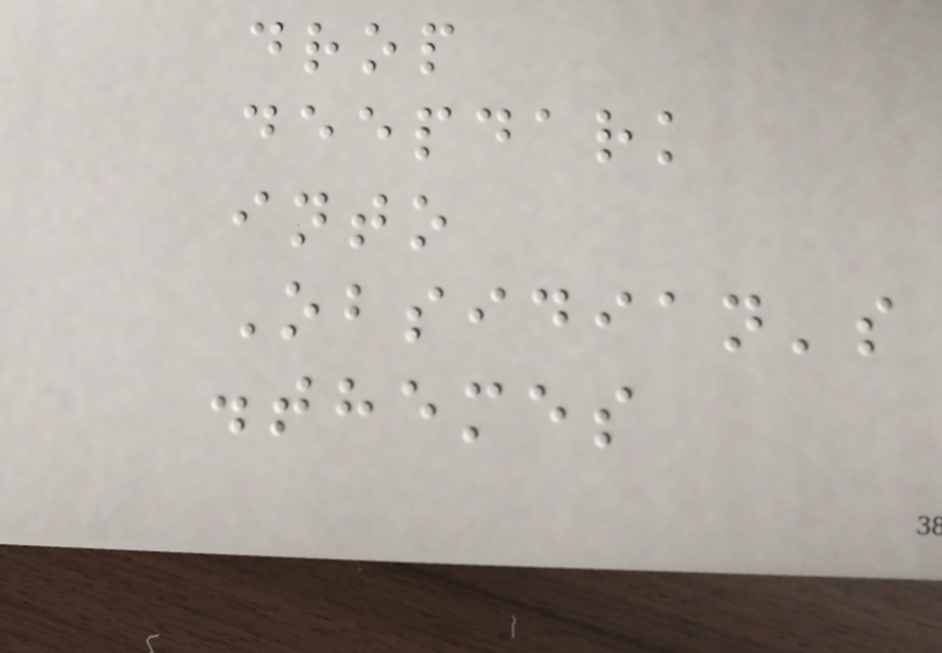drop
deepdark
into
Obsidian's
.themes
